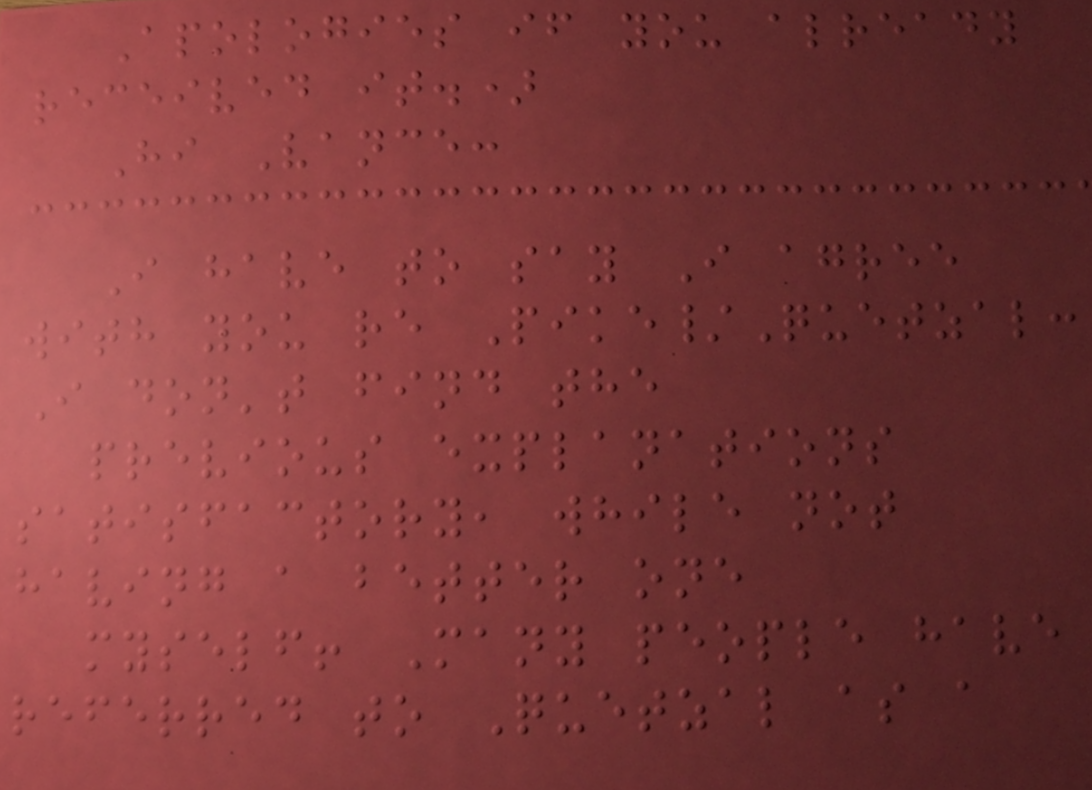Apologies if you already
received it.)
Hi Vance:
I have to say I agree
with you re Pike/Quetzal:
I don't find the
previous explanations
satisfactory, while not
having a better one
myself! Many people have
referred to Quetzal as a
